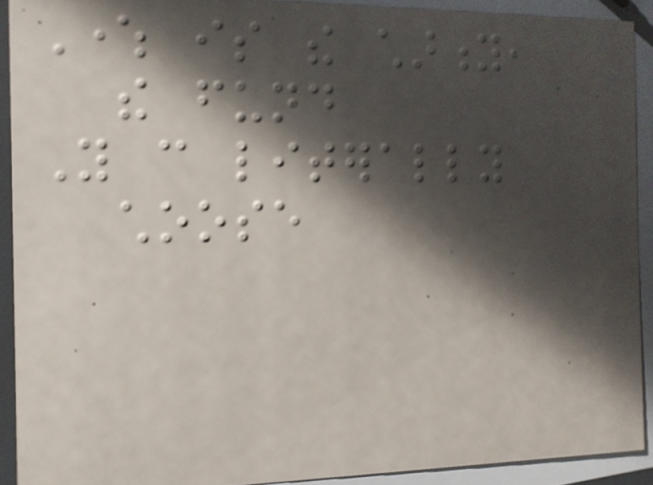Where is the charity,
the fund
You can literally
choose
